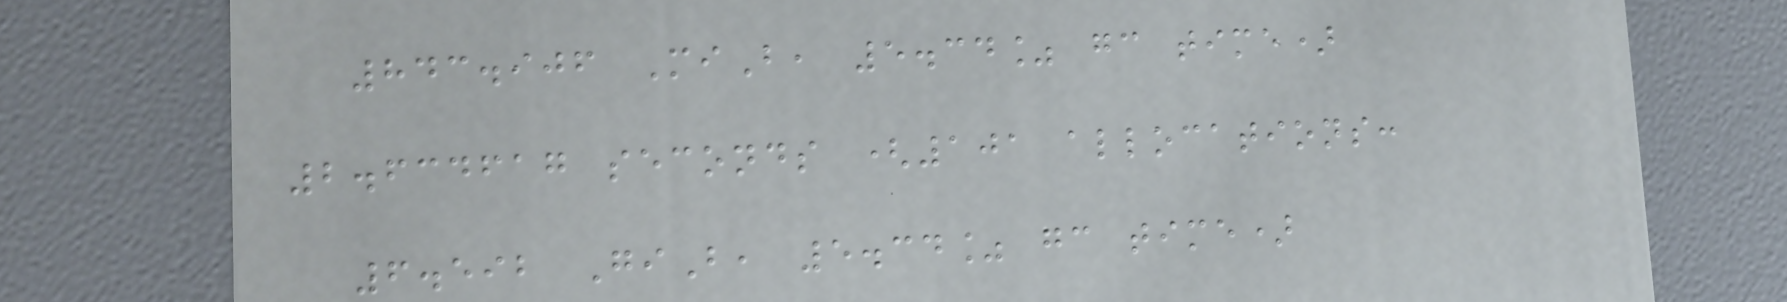843.906 MiB, 5.34% gc time)
2.634617 seconds (101 allocations:
6.592 GiB, 5.34% gc time)
